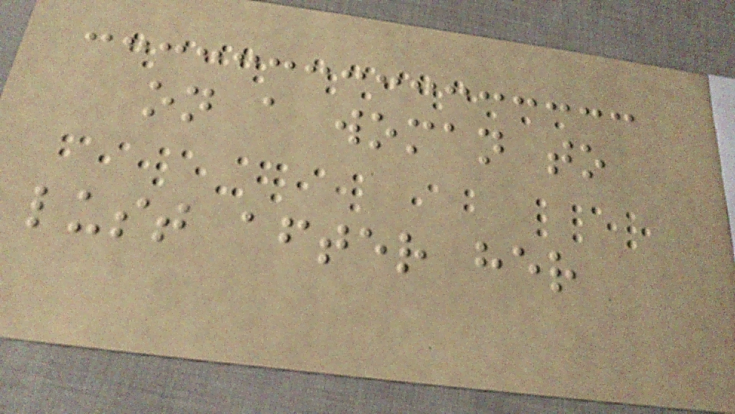on a woman to
lust after her
